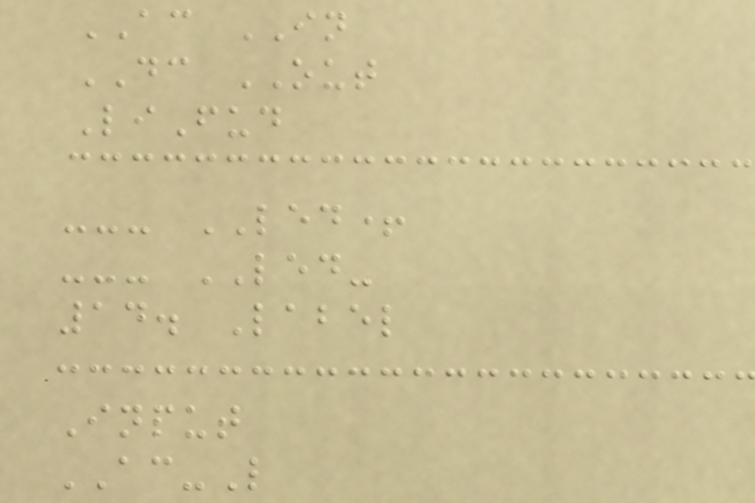AC IN
DC OUT
LiFud
--- LED+
--- LED-
14. Label
Input
AC-L
